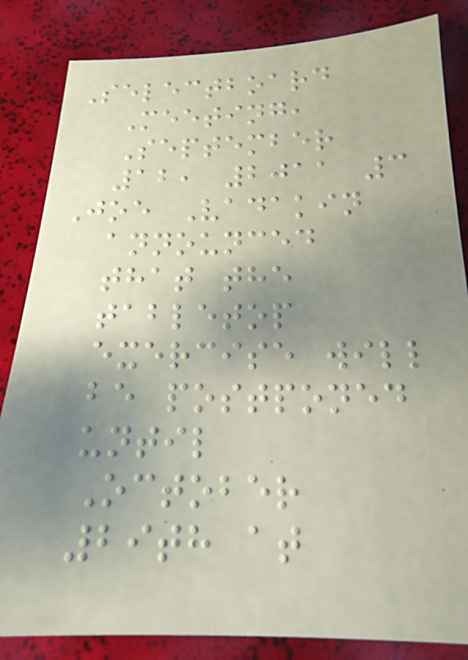Selectboard
Meeting,
September
12, 2011 3
Joe Vadakin
announced
that the
tabletop
exercise will
be postponed
until
October
29th at
